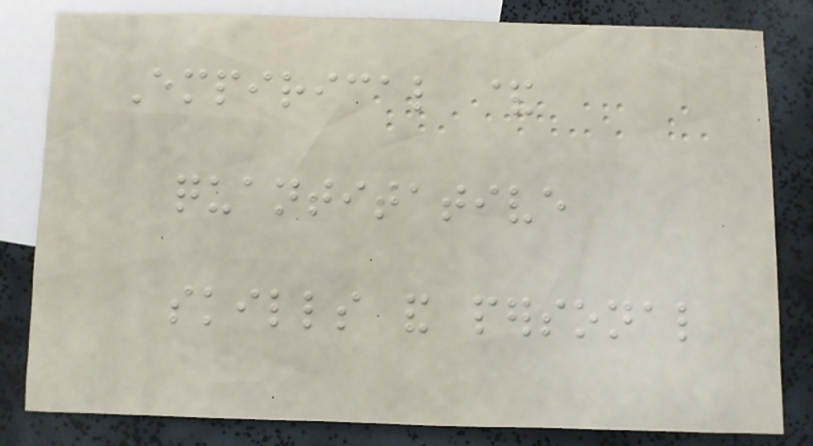Empirical &
quantitative
skills and personal
